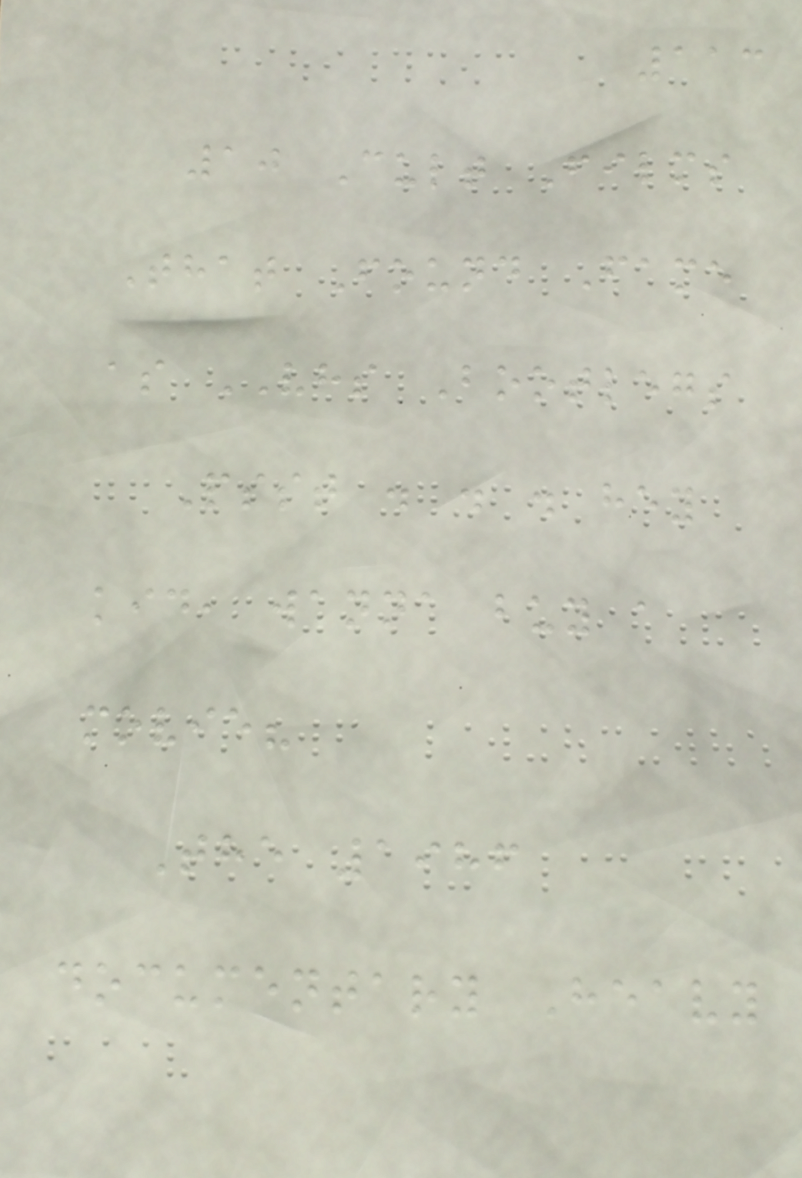113
10 Cult Films
That Found Fame
as VHS Bootlegs
Psst . . . hey
kid, wanna buy a
movie?
The 1986
documentary Heavy
